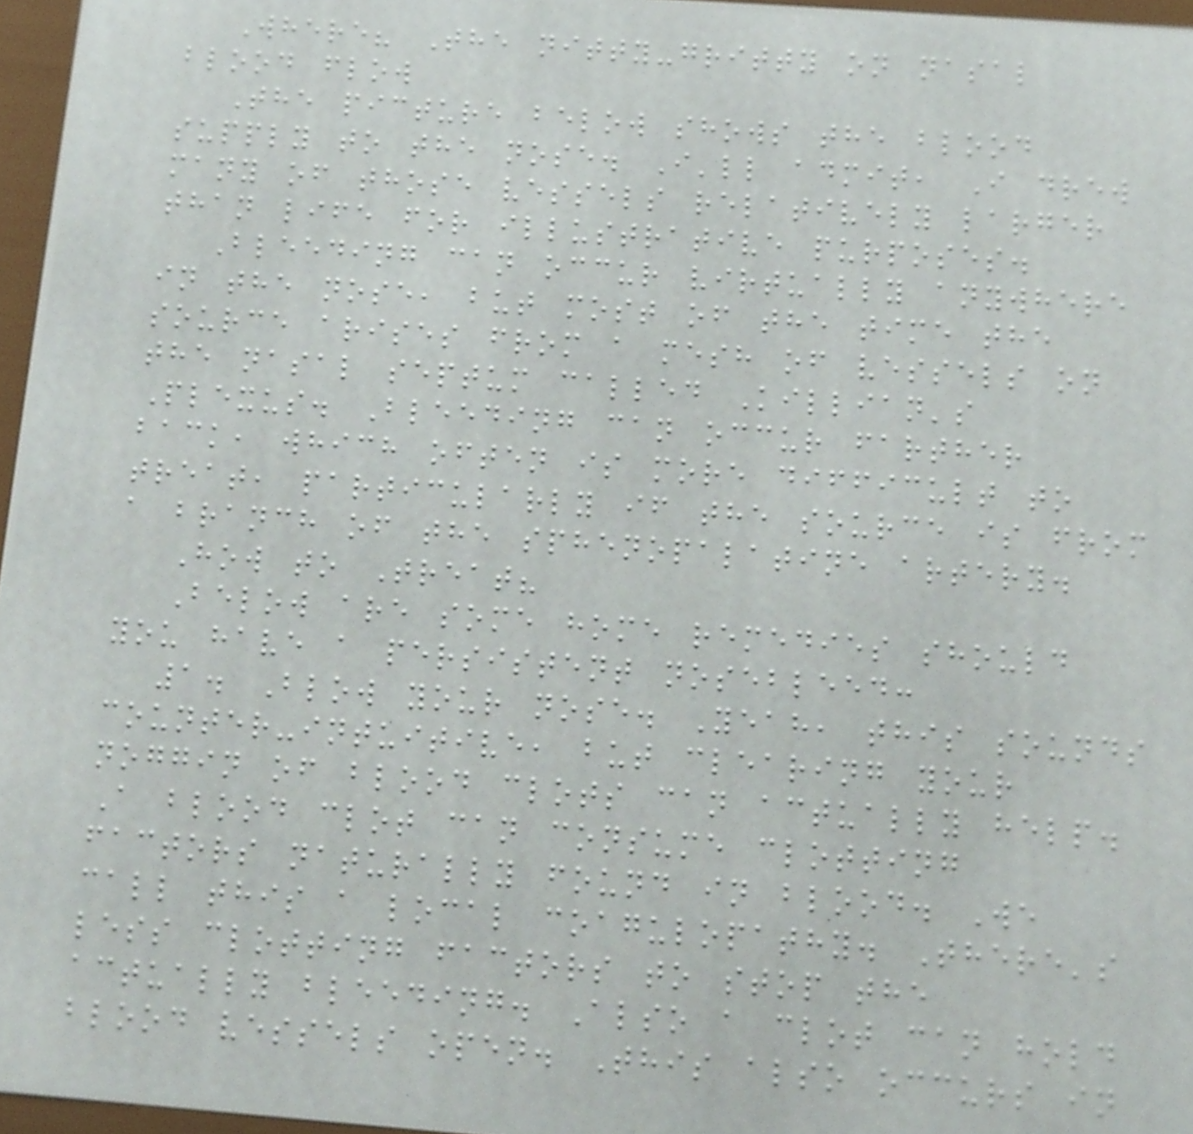Where? The nitty-gritty on nasal
blood flow
The picture below shows the blood
supply to the nose. I'll admit, I drew
many of those vessels relatively larger
than life for illustrative purposes.
Bleeding can occur virtually anywhere
in the nose, but most of the time the
source arises from a mesh of vessels on
the nasal septum called Killian's
Plexus. Bleeding can occur farther
back, which often is more difficult to
treat, particularly if the source is from
a branch of the sphenopalatine artery.
How to Treat?
Below are some home remedies should
you have a persistent nosebleed:
1. Blow your nose. Yeah, this sounds
counter-intuitive, but clearing your
noggin of blood clots can actually help.
A blood clot can consume clotting
factors naturally found in blood. We
call this a local coagulopathy. There's
less clotting factors to stop the
actually bleeding. Also a clot can hold
blood vessels open. This also occurs in
